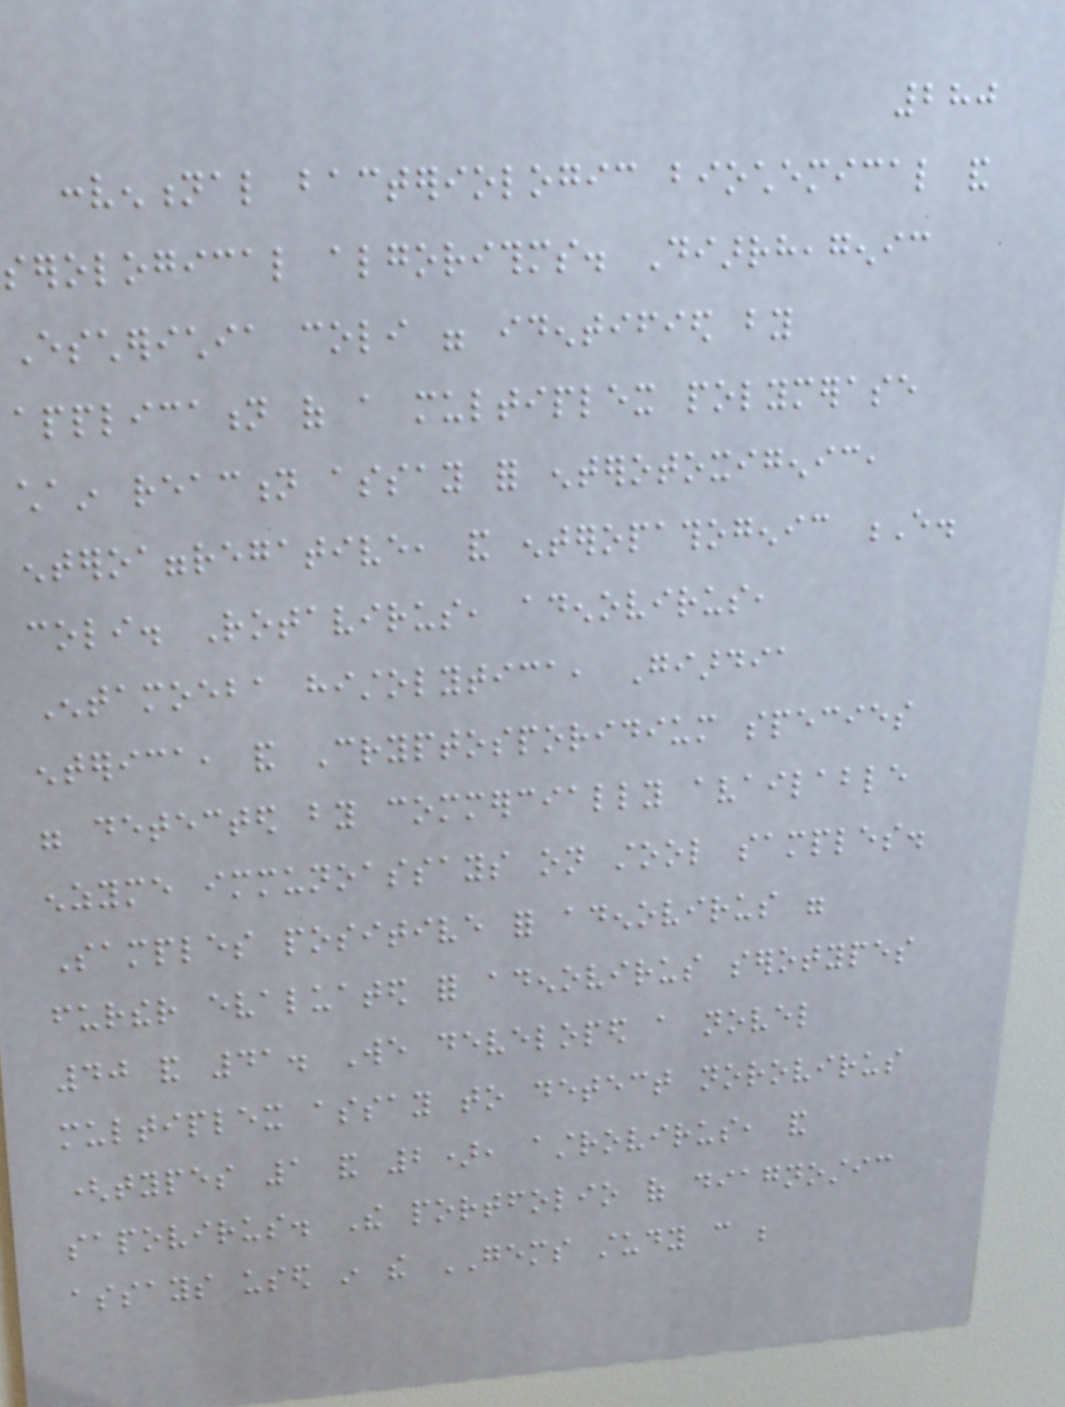280
conventional bacteriologic biochemical and
serological algorithms. Diarrheagenic
Escherichia coli were identified by
application of a multiplex polymerase
chain reaction assay for enterotoxigenic,
enteroaggregative, and enteropathogenic E.
coli. Rotavirus, adenovirus,
Entamoeba histolytica, Giardia
enterica, and Cryptosporidium species
were detected by commercially available
enzyme immunoassays on stool samples.
Samples positive for adenovirus were
further evaluated for adenovirus serotypes
40 and 41. We developed a novel
multiplex assay to detect norovirus
(types 1 and 2), astrovirus, and
sapovirus. The portfolio of diagnostic
assays used in the GEMS study can be
